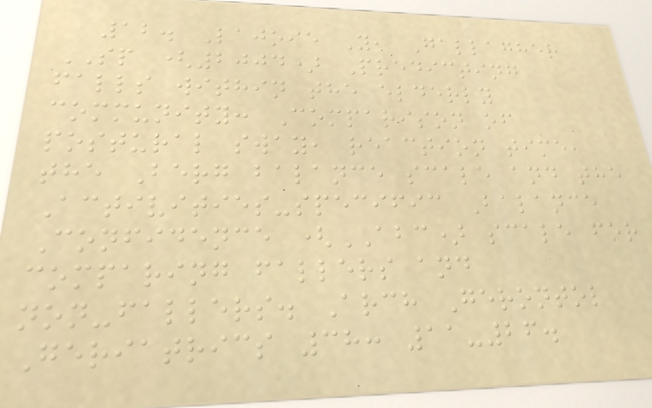12. Lajoie Y, Gallagher
SP (2004) Predicting
falls within the elderly
community: Comparison of
postural sway, reaction time,
the Berg balance scale and the
Activities-specific Balance
Confidence (ABC) scale for
comparing fallers and
non-fallers. Arch Gerontol
Geriatrics 38: 11-26.
